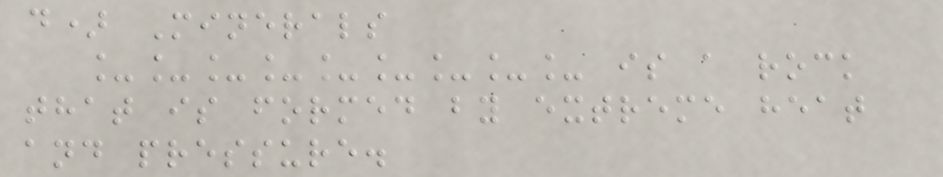d) Minerals
_________ is a rock
that is formed by extreme heat
and pressure.
